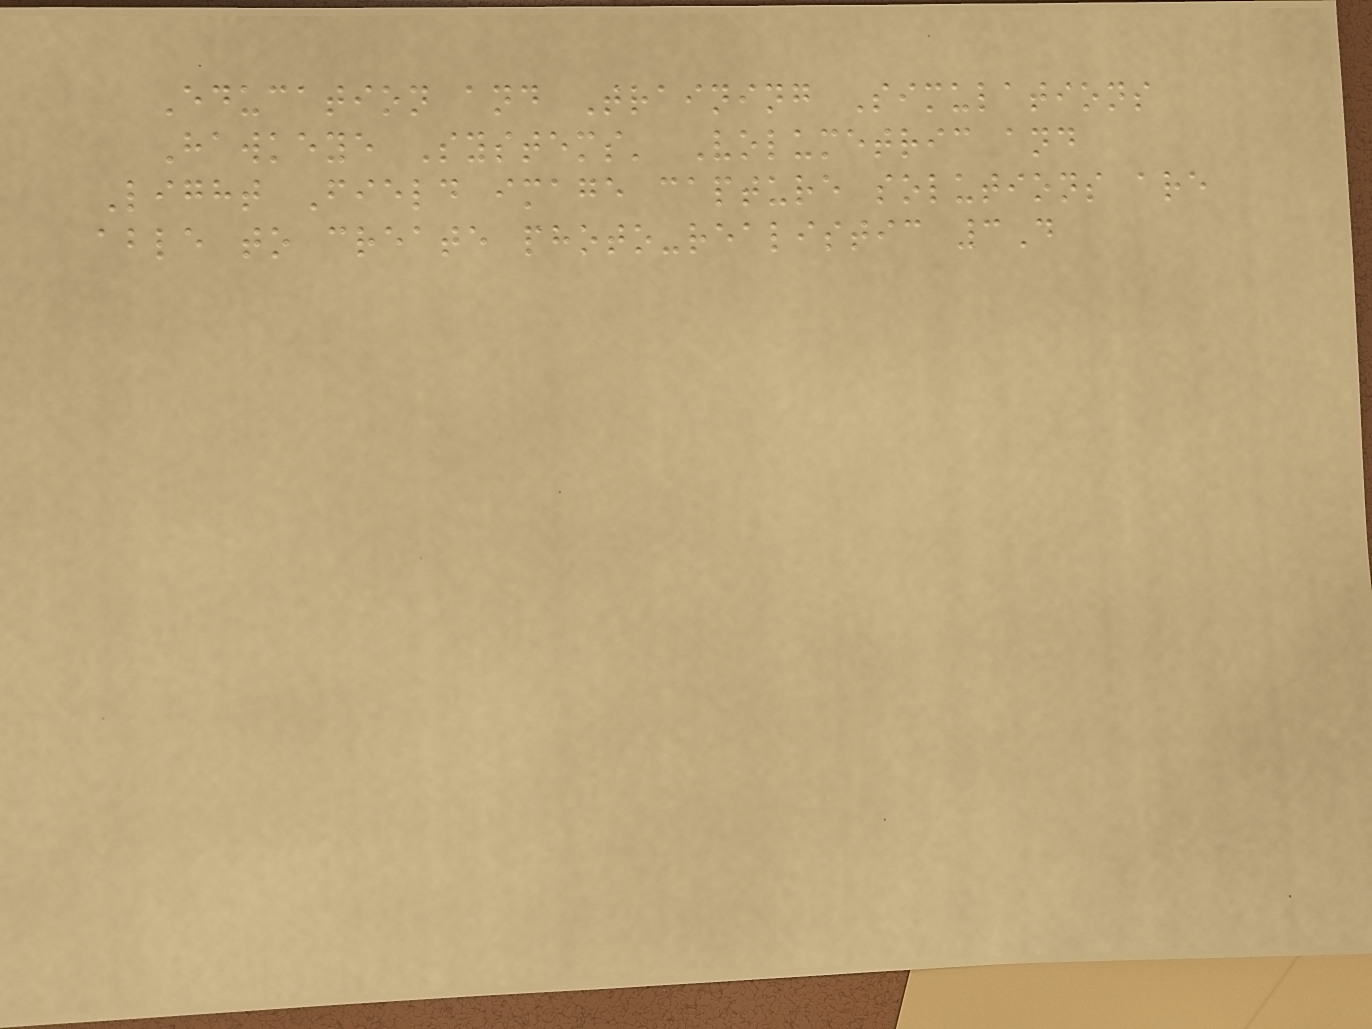Education and Training Simulations
Hawkeye Systems' Volumetric and
Light Field image capture solutions are
able to create photo-realistic 3D
